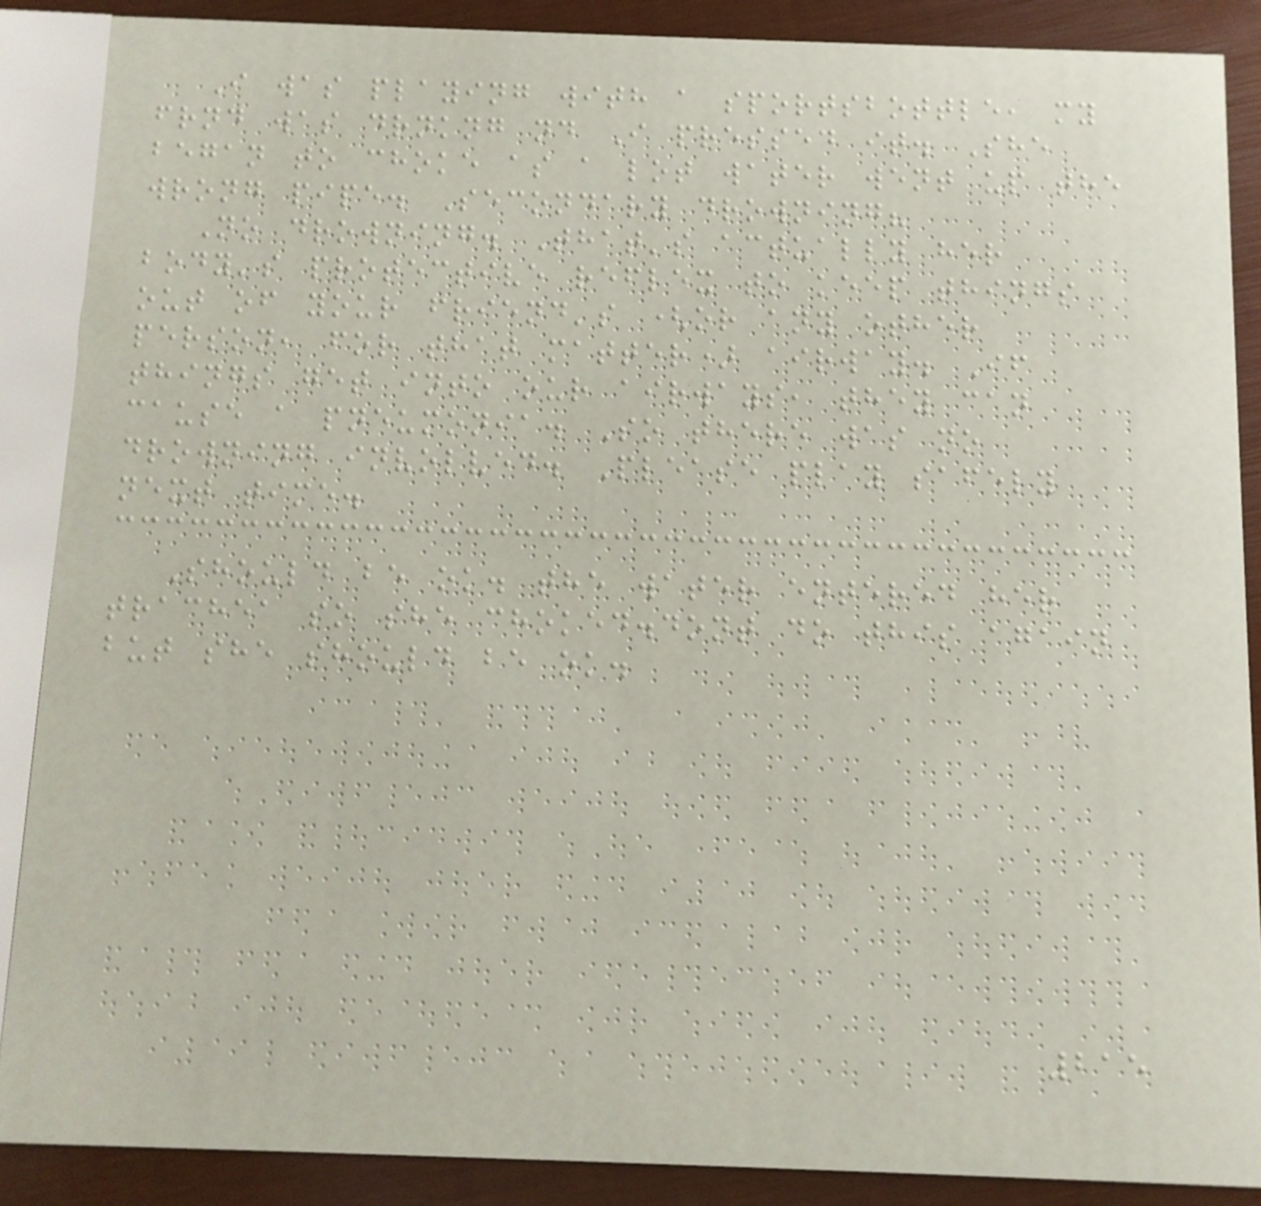I was playing with a sportsbottle, my
frnd was drnkng nd I pressed it. She
began to choke as a lot water went up the
wrong pipe. Secondary drowning?
No drowning. That's actually her
body's protective reflex to keep things
out of your friend's (or any other
person, for that matter) airway. If
things get into our airways, they can
cause a pneumonia. So there was no
drowning involved. Please play safely
next time.
Should be ok. the water entered her
trachea so she choked.dont do this again
but she should be ok.
215
